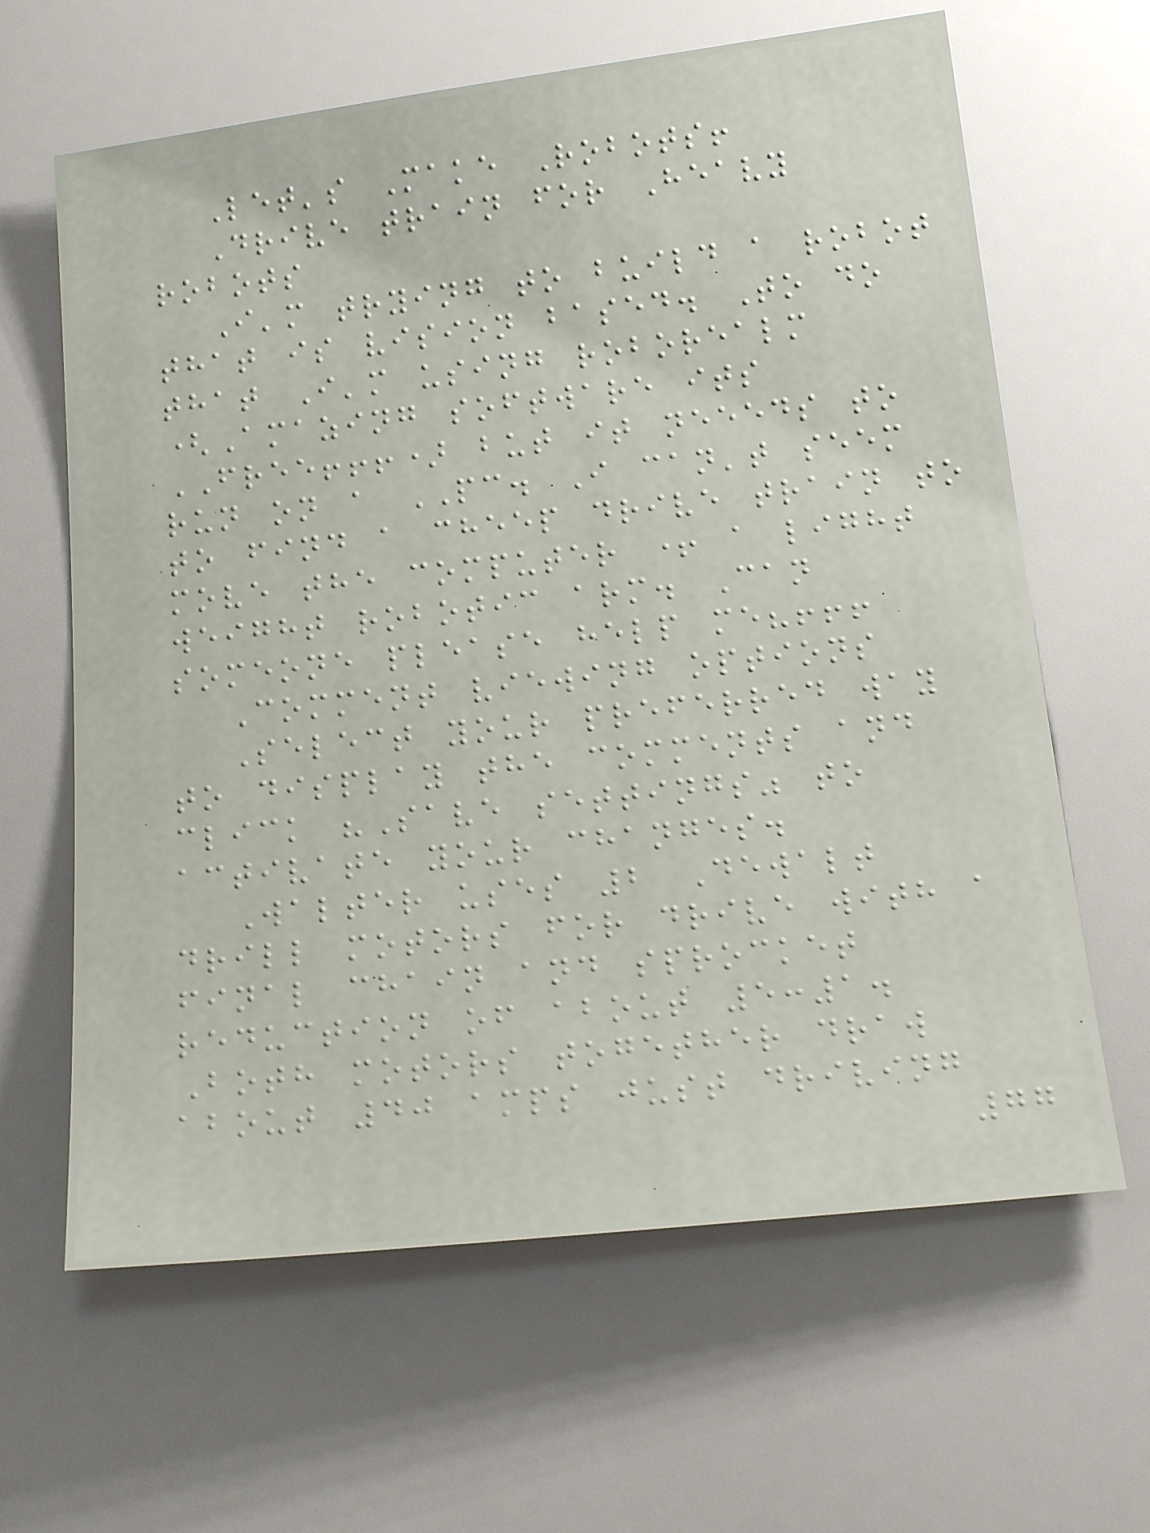Let's Make Robots!
Drive train for Heavy
robots
I'm trying to build a robot
that is vision based. To do
that I'm using roborealm
(Amazing software its
FREE!!!) but it neeeds to
run on a PC. I can't seem
to find a cheep drive train to
move the computer + a light
weight robotic arm. Can
someone please help me?!!!
Comment viewing options
Select your preferred way
to display the comments and
click "Save settings" to
activate your changes.
Walter uses 2 Dewalt
drill motors for drive with a
final chain and sprocket
reduction of about 5:1.
Both motors together draw
about 40 amps just driving
77
